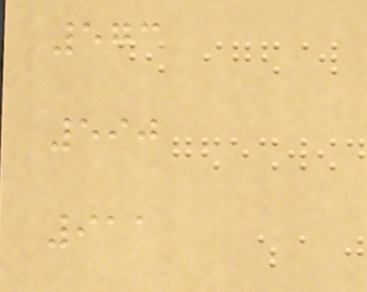573
590
911
